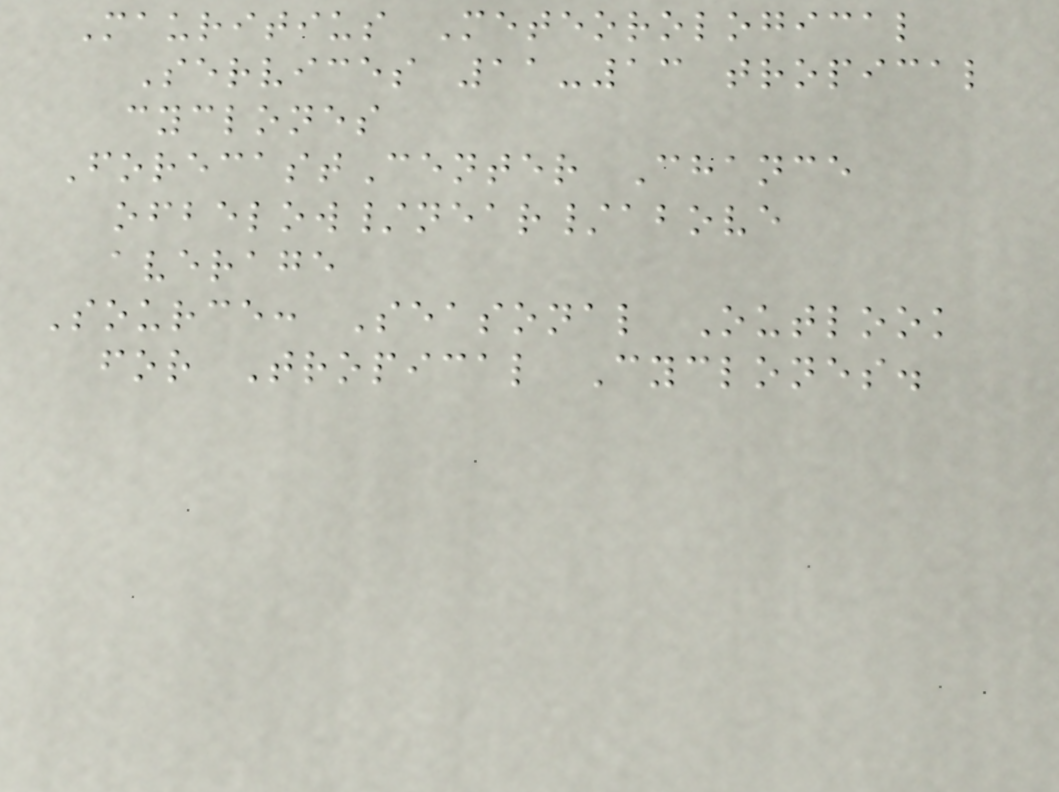Mauritius Meteorological
Services 11-13 tropical
cyclones
ForecastCenter Chance
ofbelow/near/above
average
Source: Seasonal Outlook
for Tropical Cyclones.
